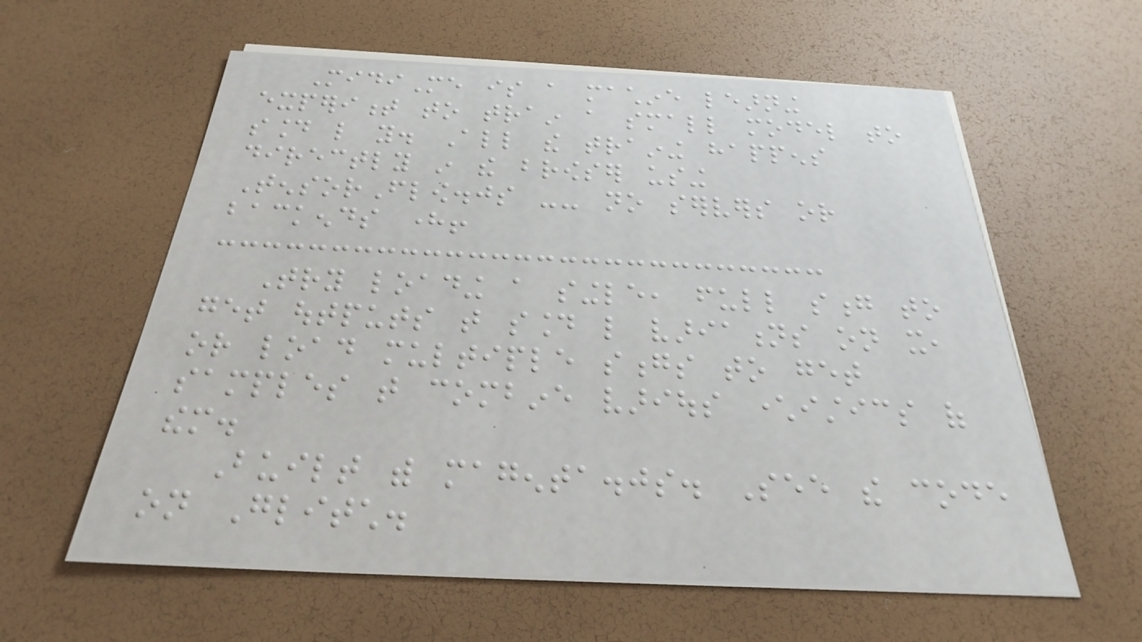MidiMe is a machine learning
experiment to train a small model to
sound like you. All the training happens
directly in the browser using
TensorFlow.js -- no servers or
backends here!
Try loading a single, full song to
get outputs that sound like variations on it,
or load multiple songs to get
samples that combine various characteristics of
them.
Built with magenta.js. See the code
on Glitch.
